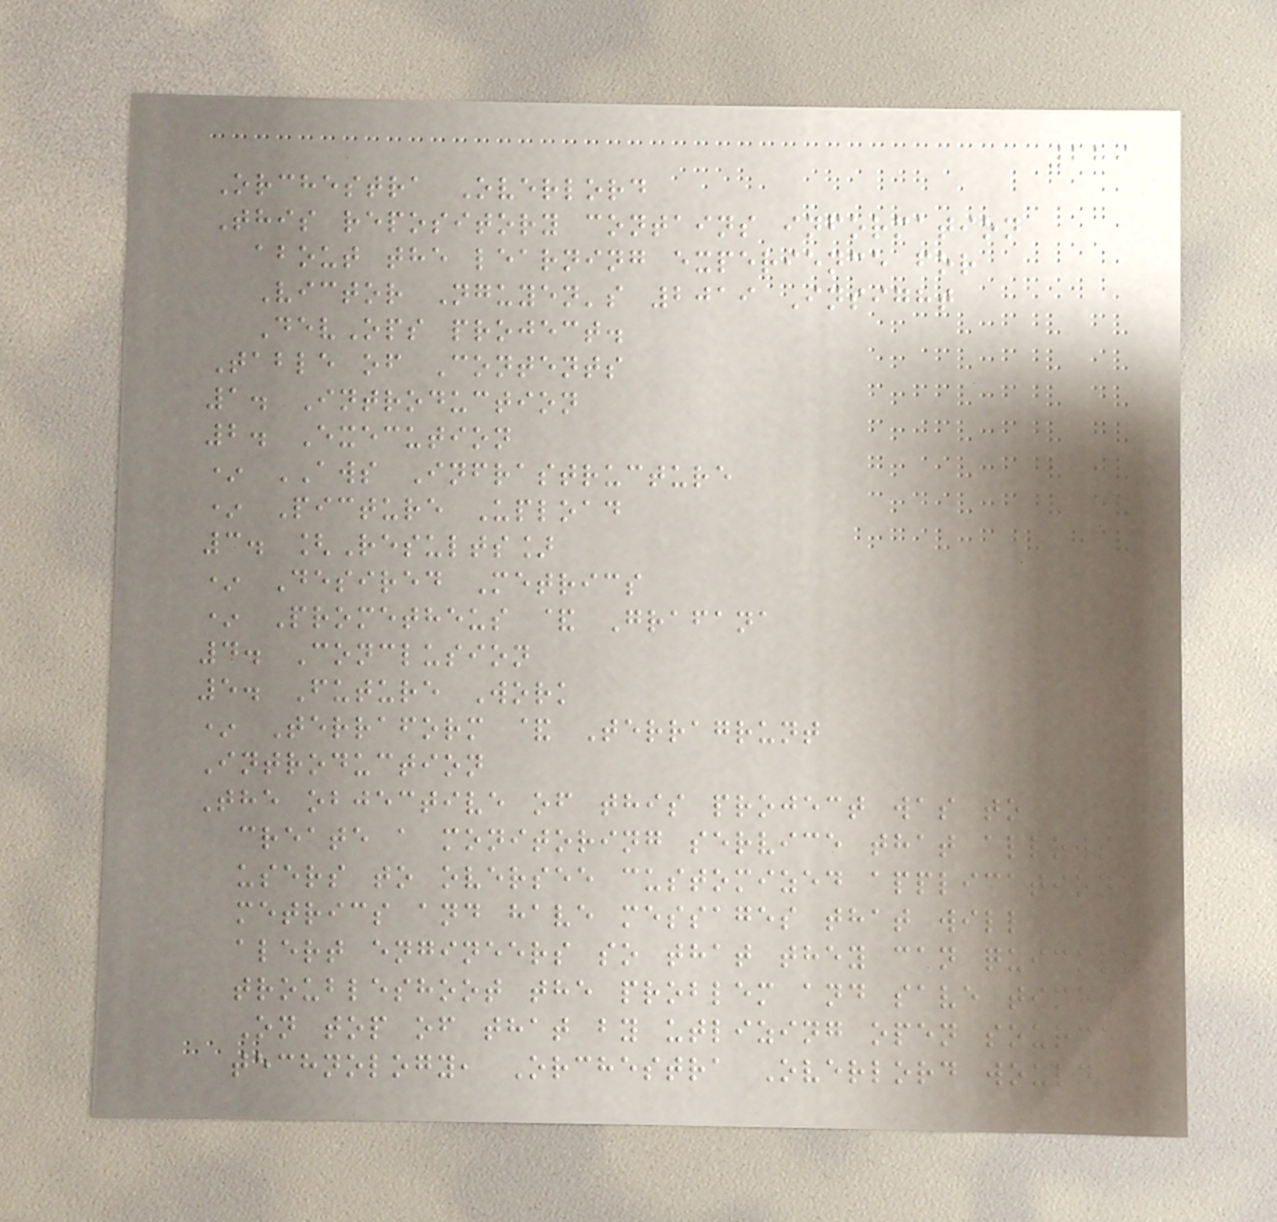289
Orchestra Overlord
This repository contains information
about the learning experience for
Victor Nguyen's 2019 Insight
DevOps project.
Table of Contents
1. Introduction
2. Execution
* AWS Infrastructure
* Picture Upload
3. [Results]
* Desired Metrics
* Prometheus & Grafana
4. Conclusion
5. Future Work
* Terraform & Terragrunt
Introduction
The objective of this project was to
create a monitoring service that allows
users to oversee customized application
metrics and have messages that will
alert engineers so that they can quickly
troubleshoot the problem and save time.
On top of that by utlizing open source
technology, Orchestra Overlord would
